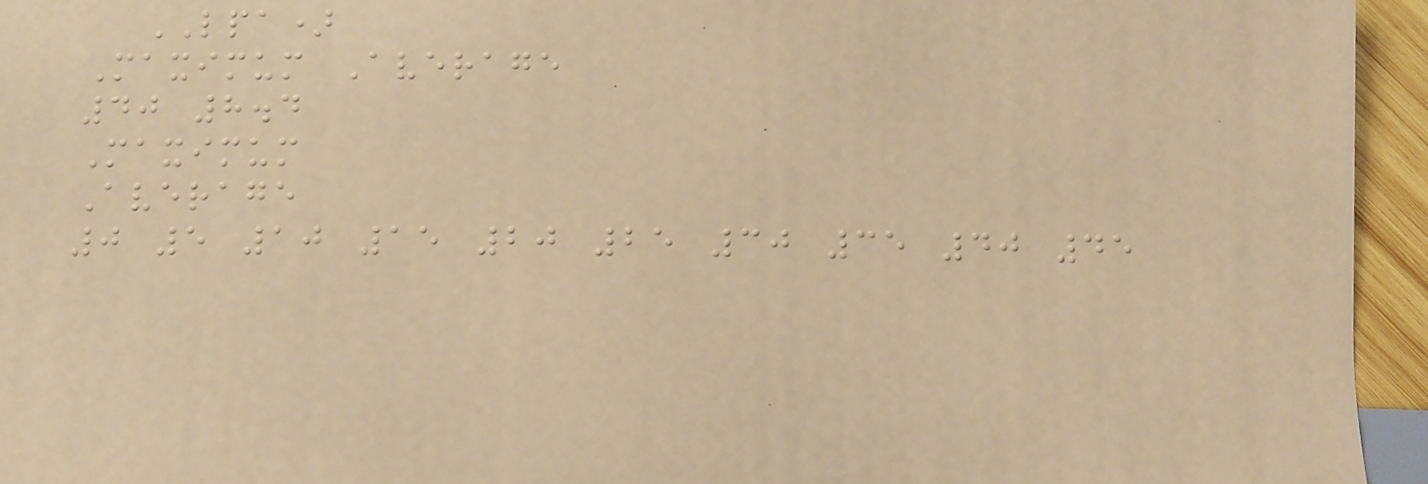LPA)
Maximum Average
40 8.4
Maximum
Average
0 5 10 15 20 25 30 35 40 45
